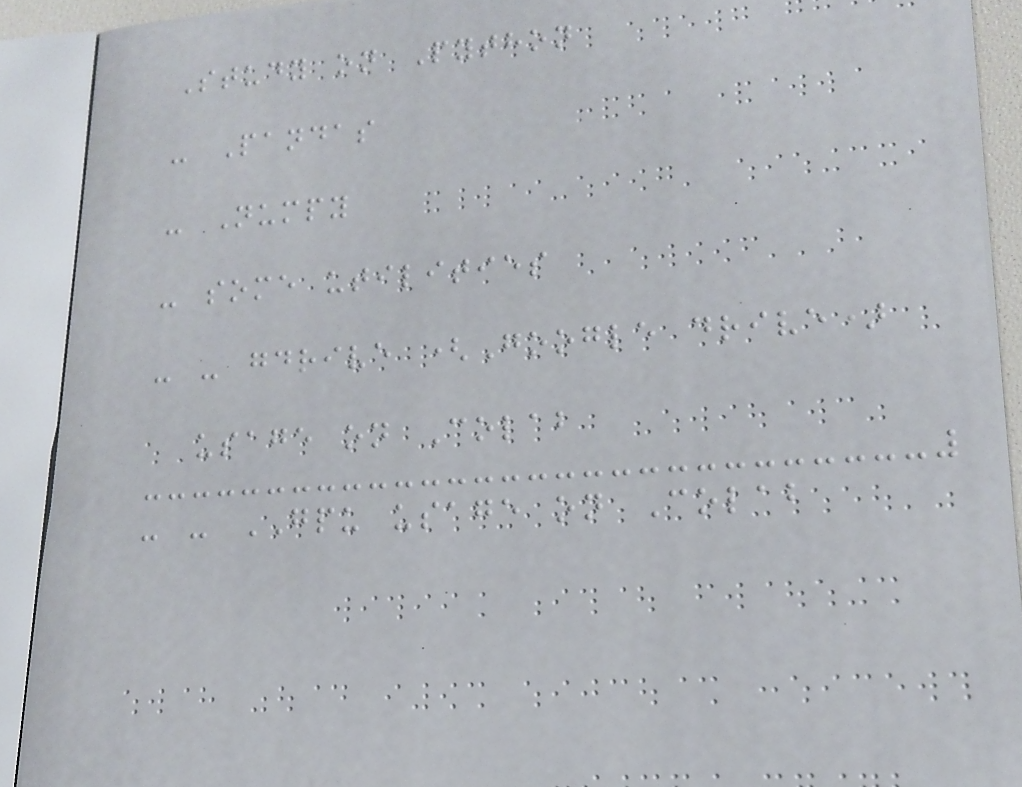Study on Python
- Pandas
- Numpy
- some utilities
- - gdrive (Google drive)
usage on Colab
- - GPU usage on Colab
